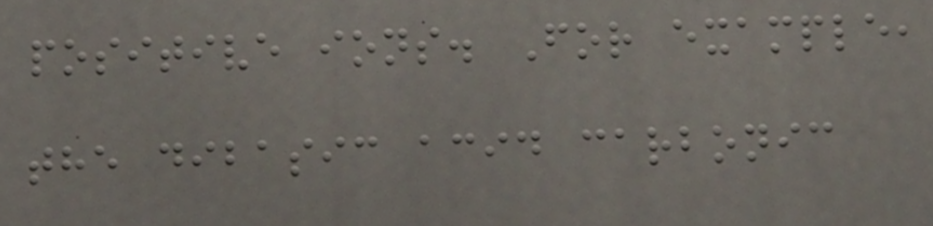positive ions. For example,
the dibasic acid carbonic
